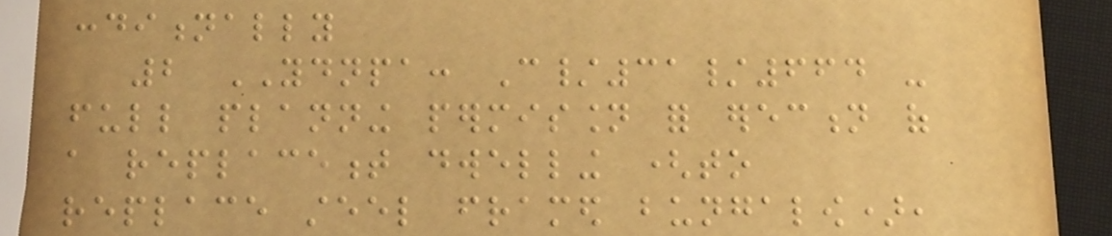conditionally
2 YDNPA: C/31/664 -
full planning permission for erection of
a replacement dwelling (to
replace steel framed bungalow),
